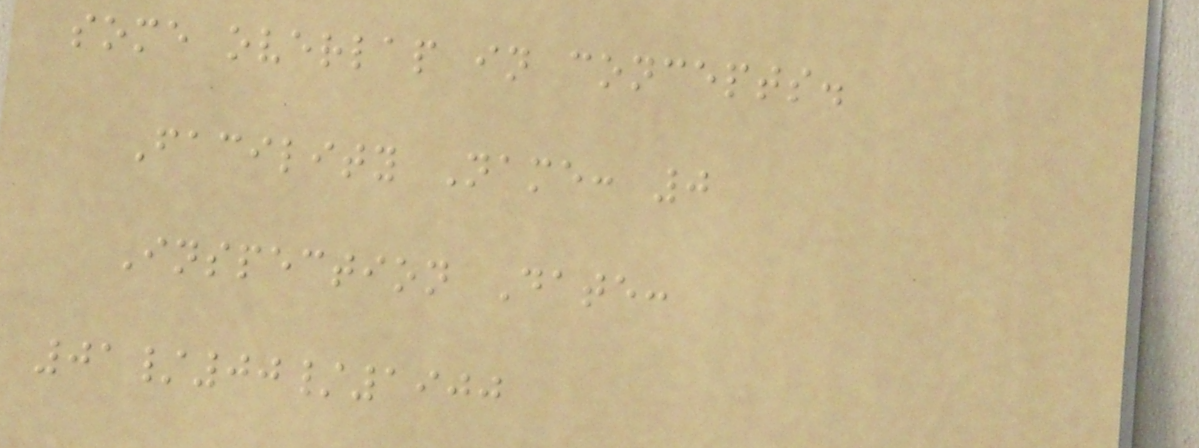some overlap in concepts.
Facility Name: 0
Inspection Date:
01/00/1900
